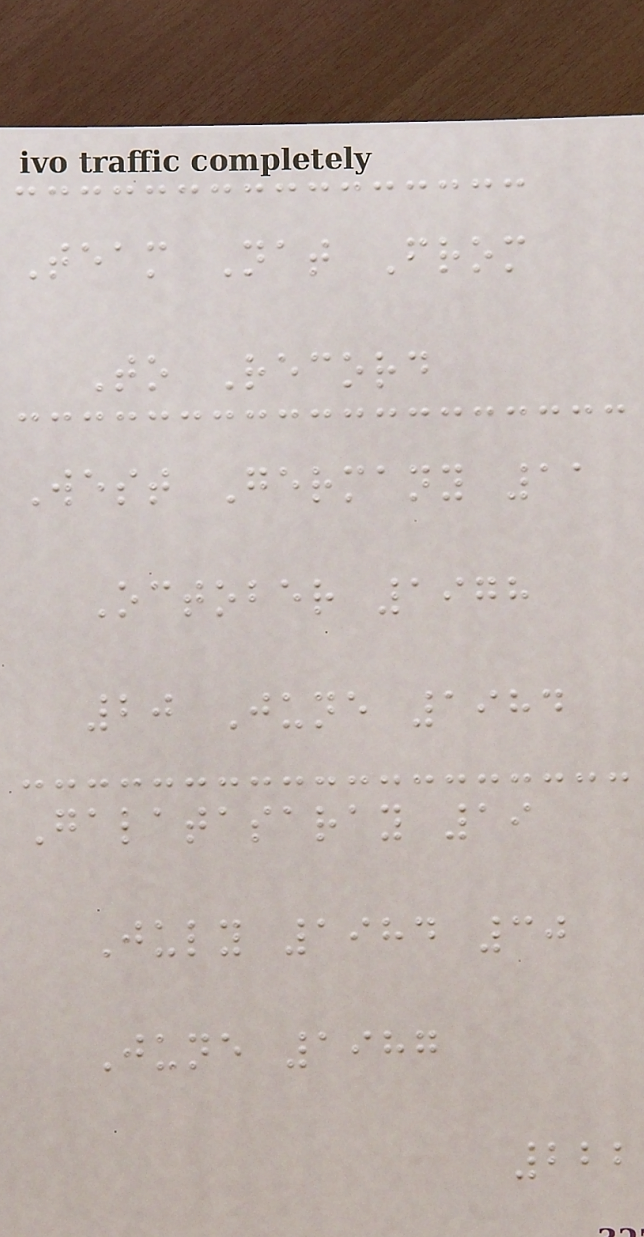Team Nat From
To Record
West Germany 11
October 1978
20 June 1984
Galatasaray 19
July 1984 30
June 1987
222
